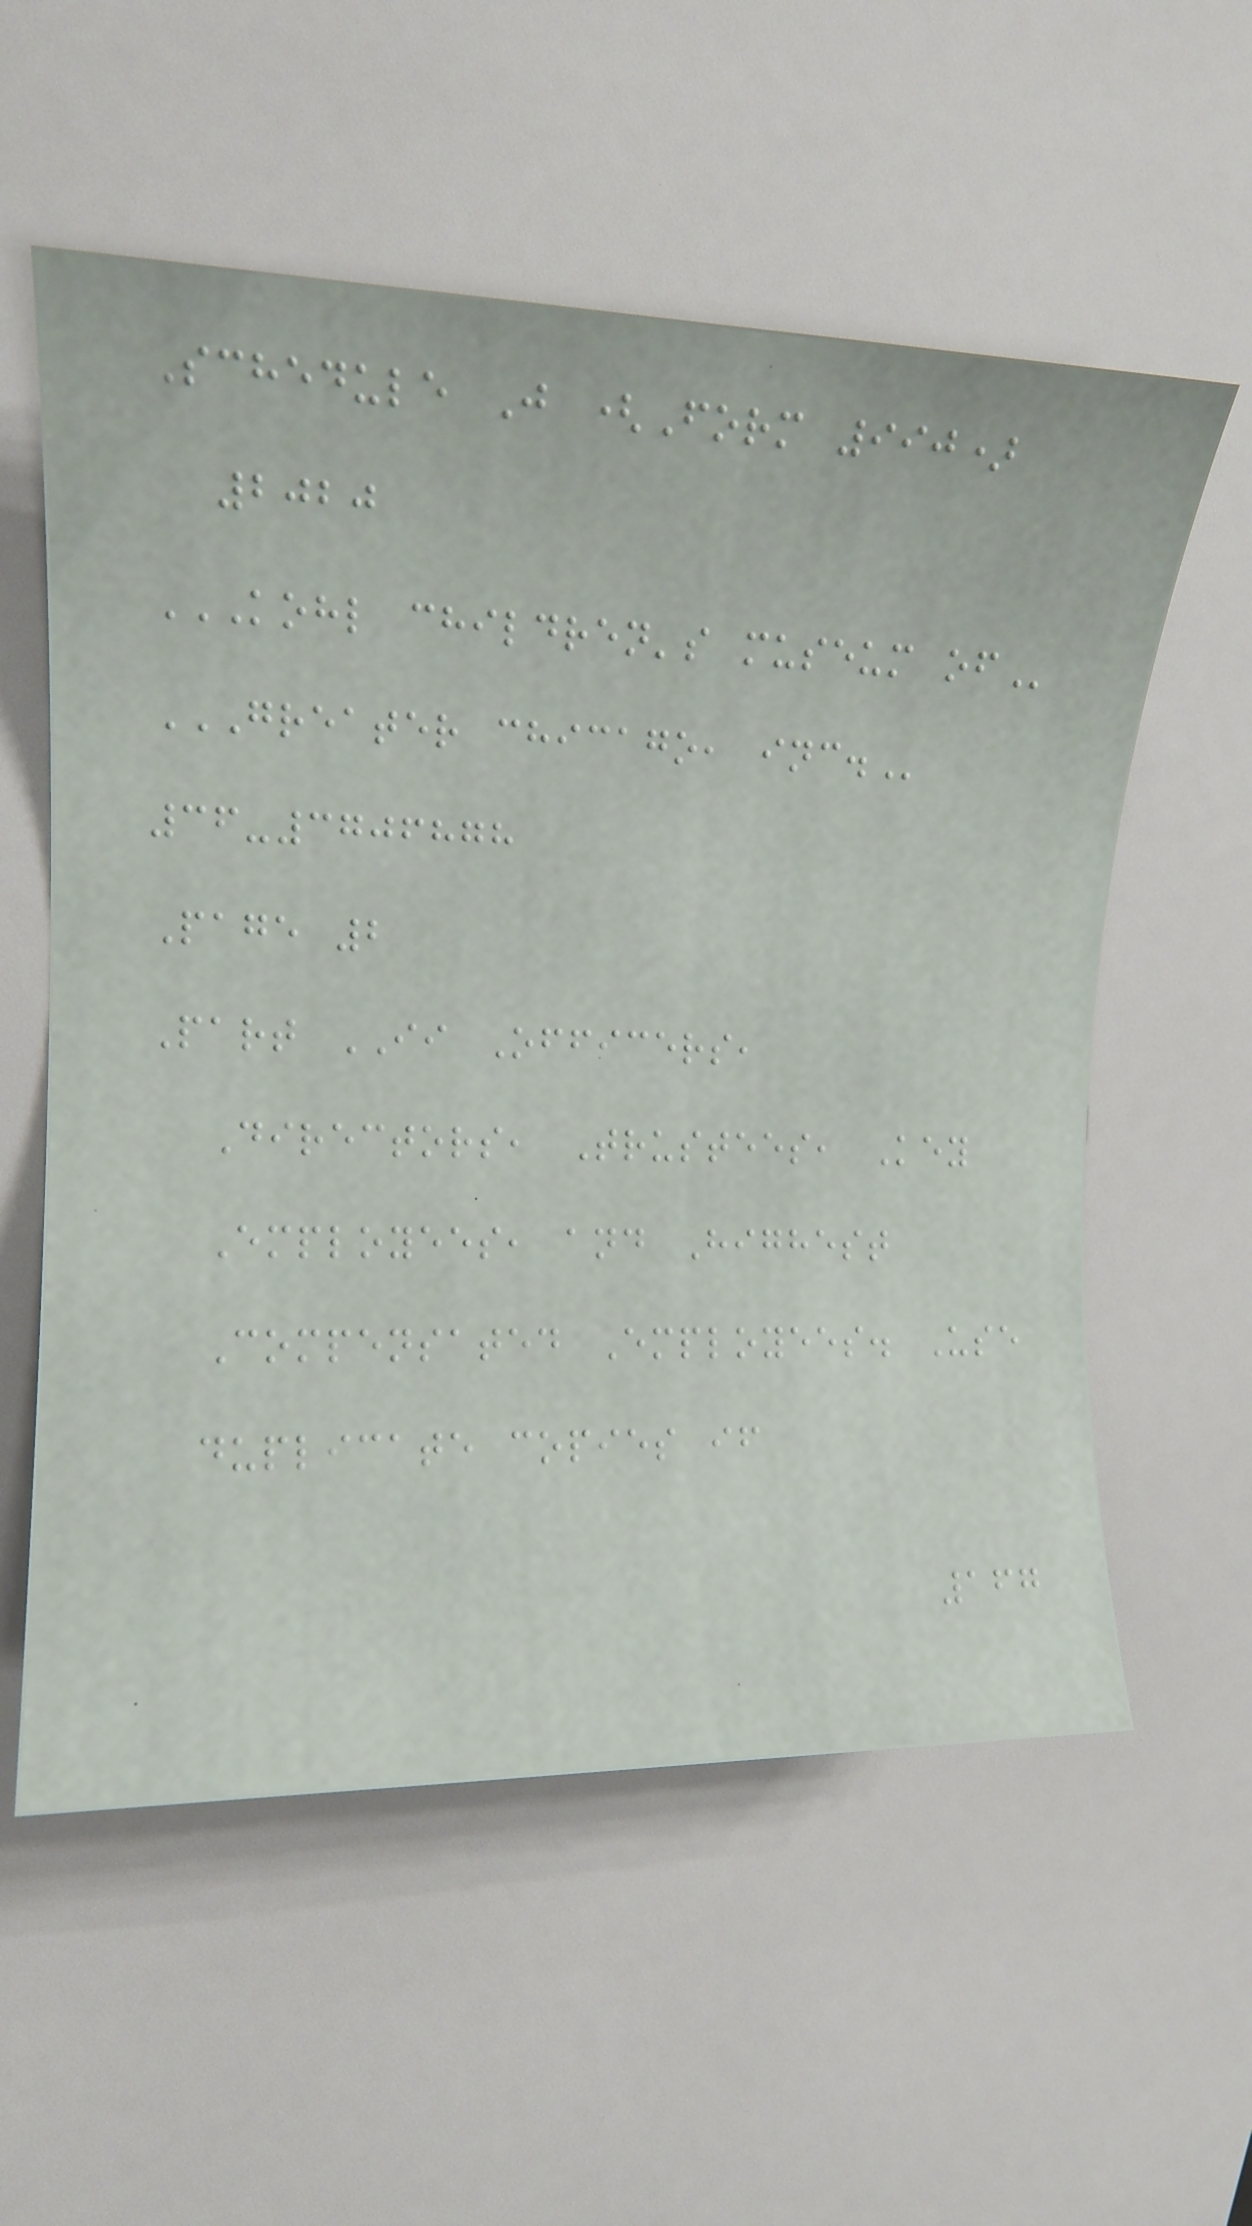Schedule J (Form 990)
2020
KOHL CHILDREN'S MUSEUM OF
GREATER CHICAGO, INC.
36-3706878
Page 2
Part II Officers,
Directors, Trustees, Key
Employees, and Highest
Compensated Employees. Use
duplicate copies if
167
